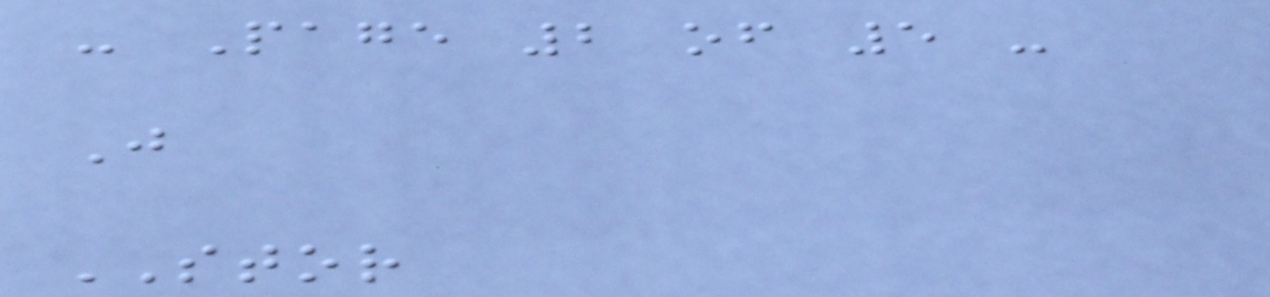- Page 2 of 5 -
J
STOR
